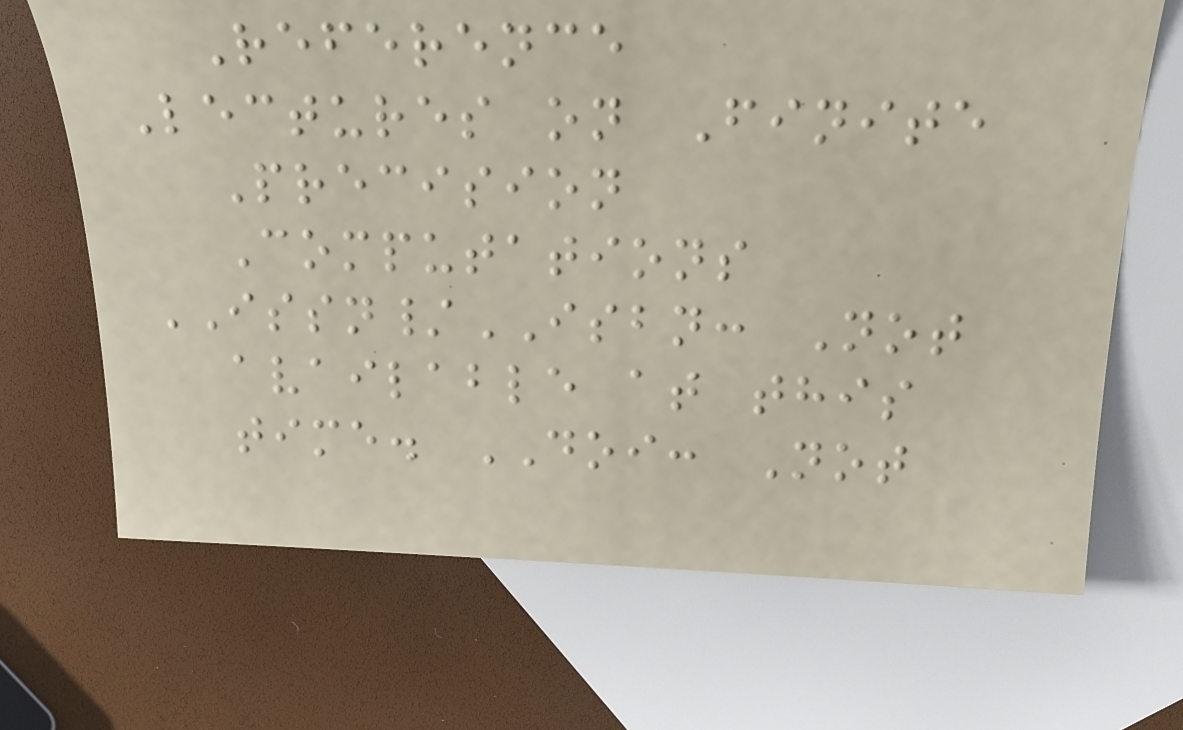Reference
Lectures on Finite
Precision
Computations
ISSN/ISBN: Not
available at this
time. DOI: Not
